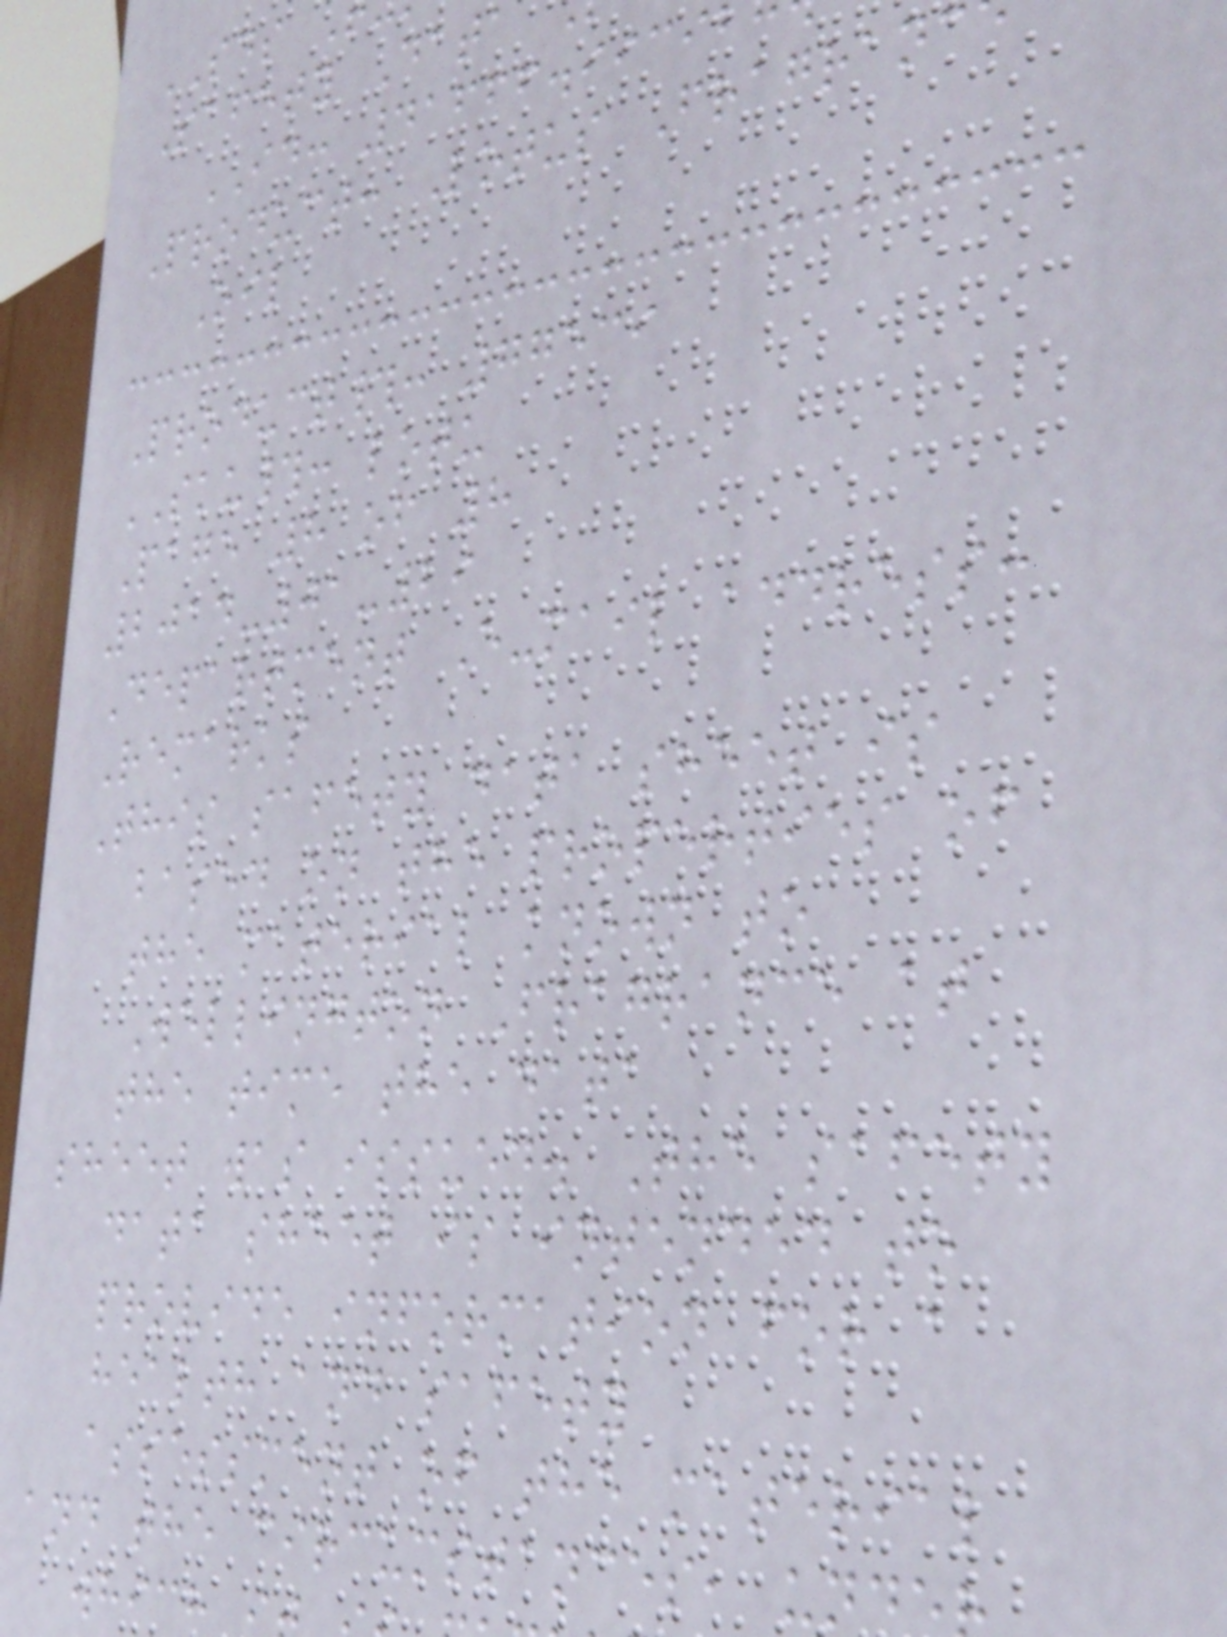Safety Data
ID: 41666.9939
Product: Lotus Fragranc
Oil
Product#: 77539
SKU#: lotu
Page 8 of 8
2014-01-29
Department E-mail address:
Remarks
This safety data sheet is
based on the properties of
the material known to
Wellington Fragrance at
the time the data
sheet was issued. The safety
data sheet is intended to
provide information for a
health and safety
assessment of the material
and the circumstances, und
